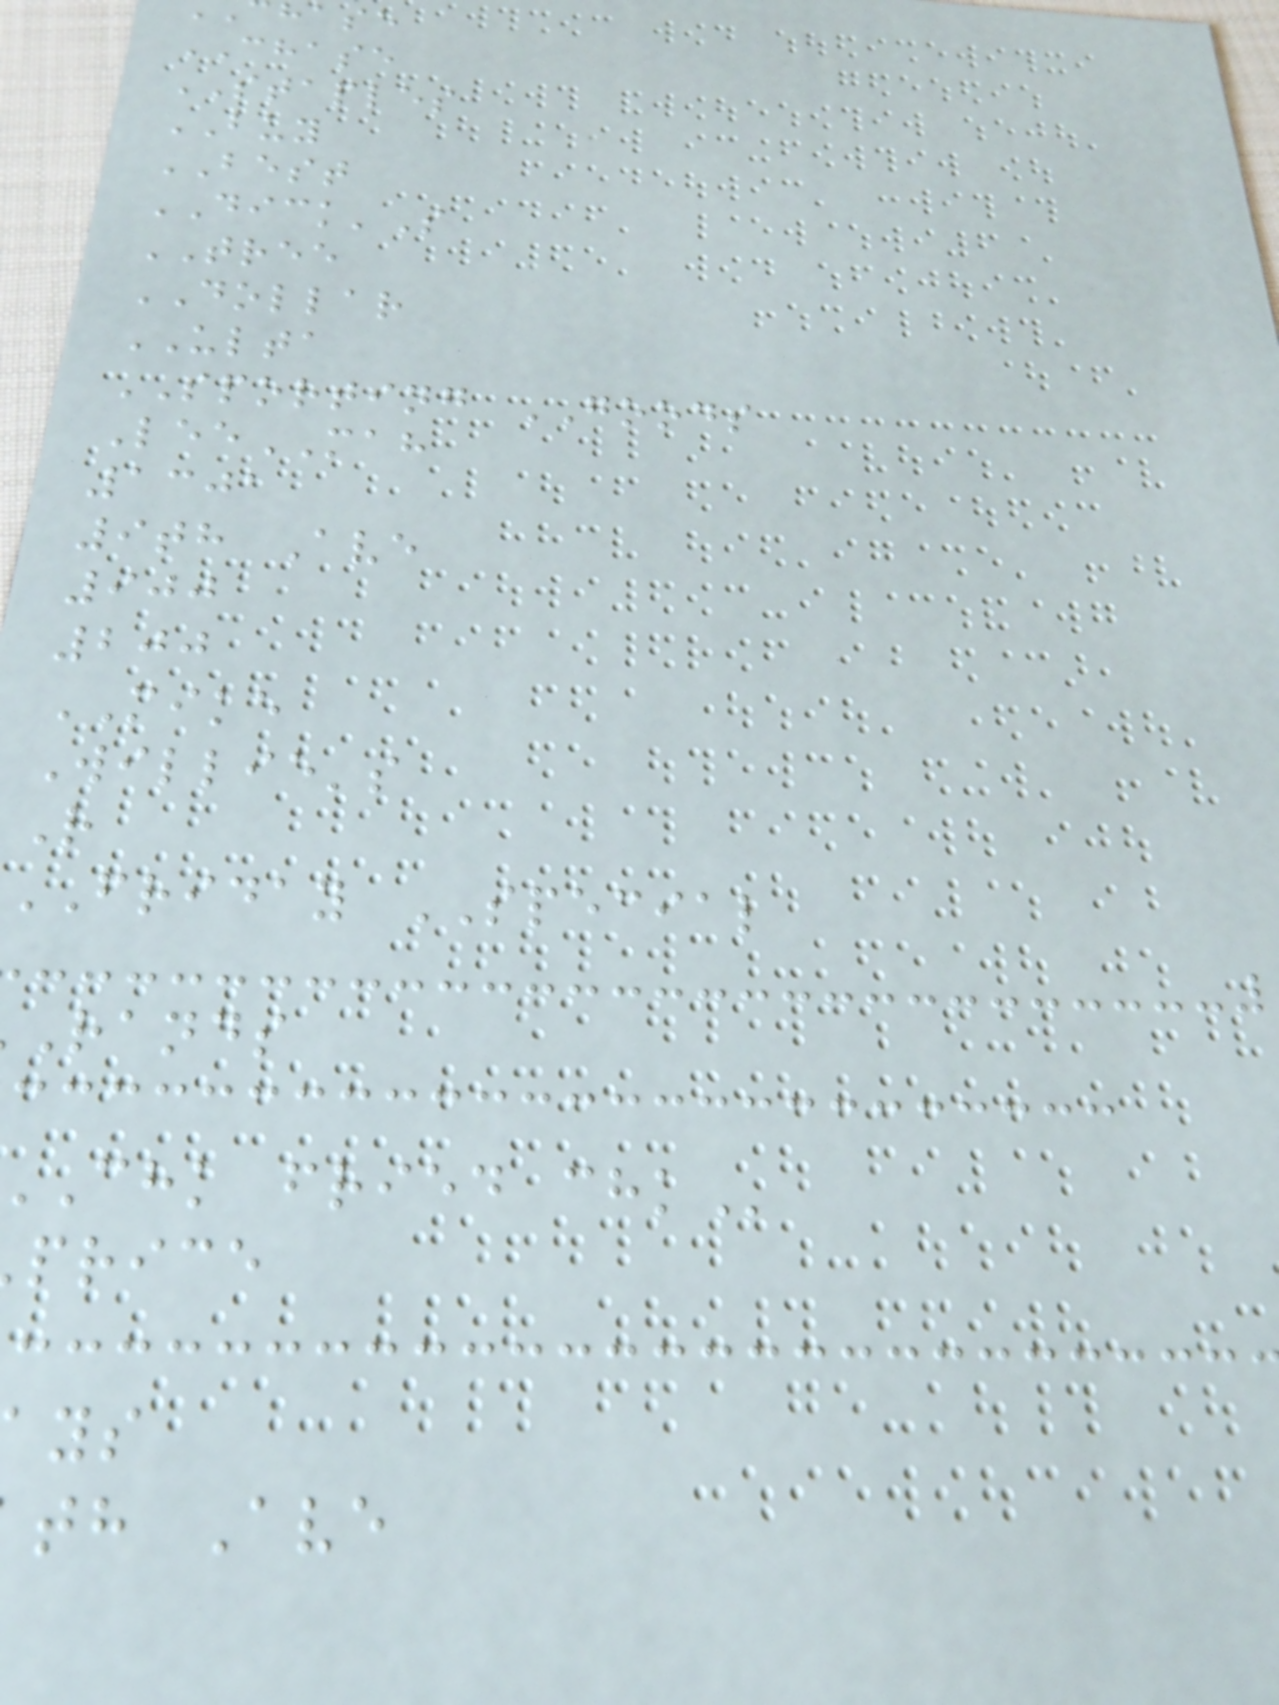hase
CHASE
STAPLES
BUY
BEST
DICK'S
TREE
DOLLAR
ULTA
SPORTING GOODS
LeeMAH
1301
9th Ave
900
200
MIKE
Willie's
R
FRIDAY SPECIAL
rands
chk fried
price
th Ave
